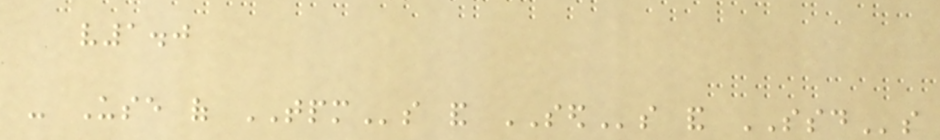v1.0
- Use of TPMs and SEDs and SSDs
